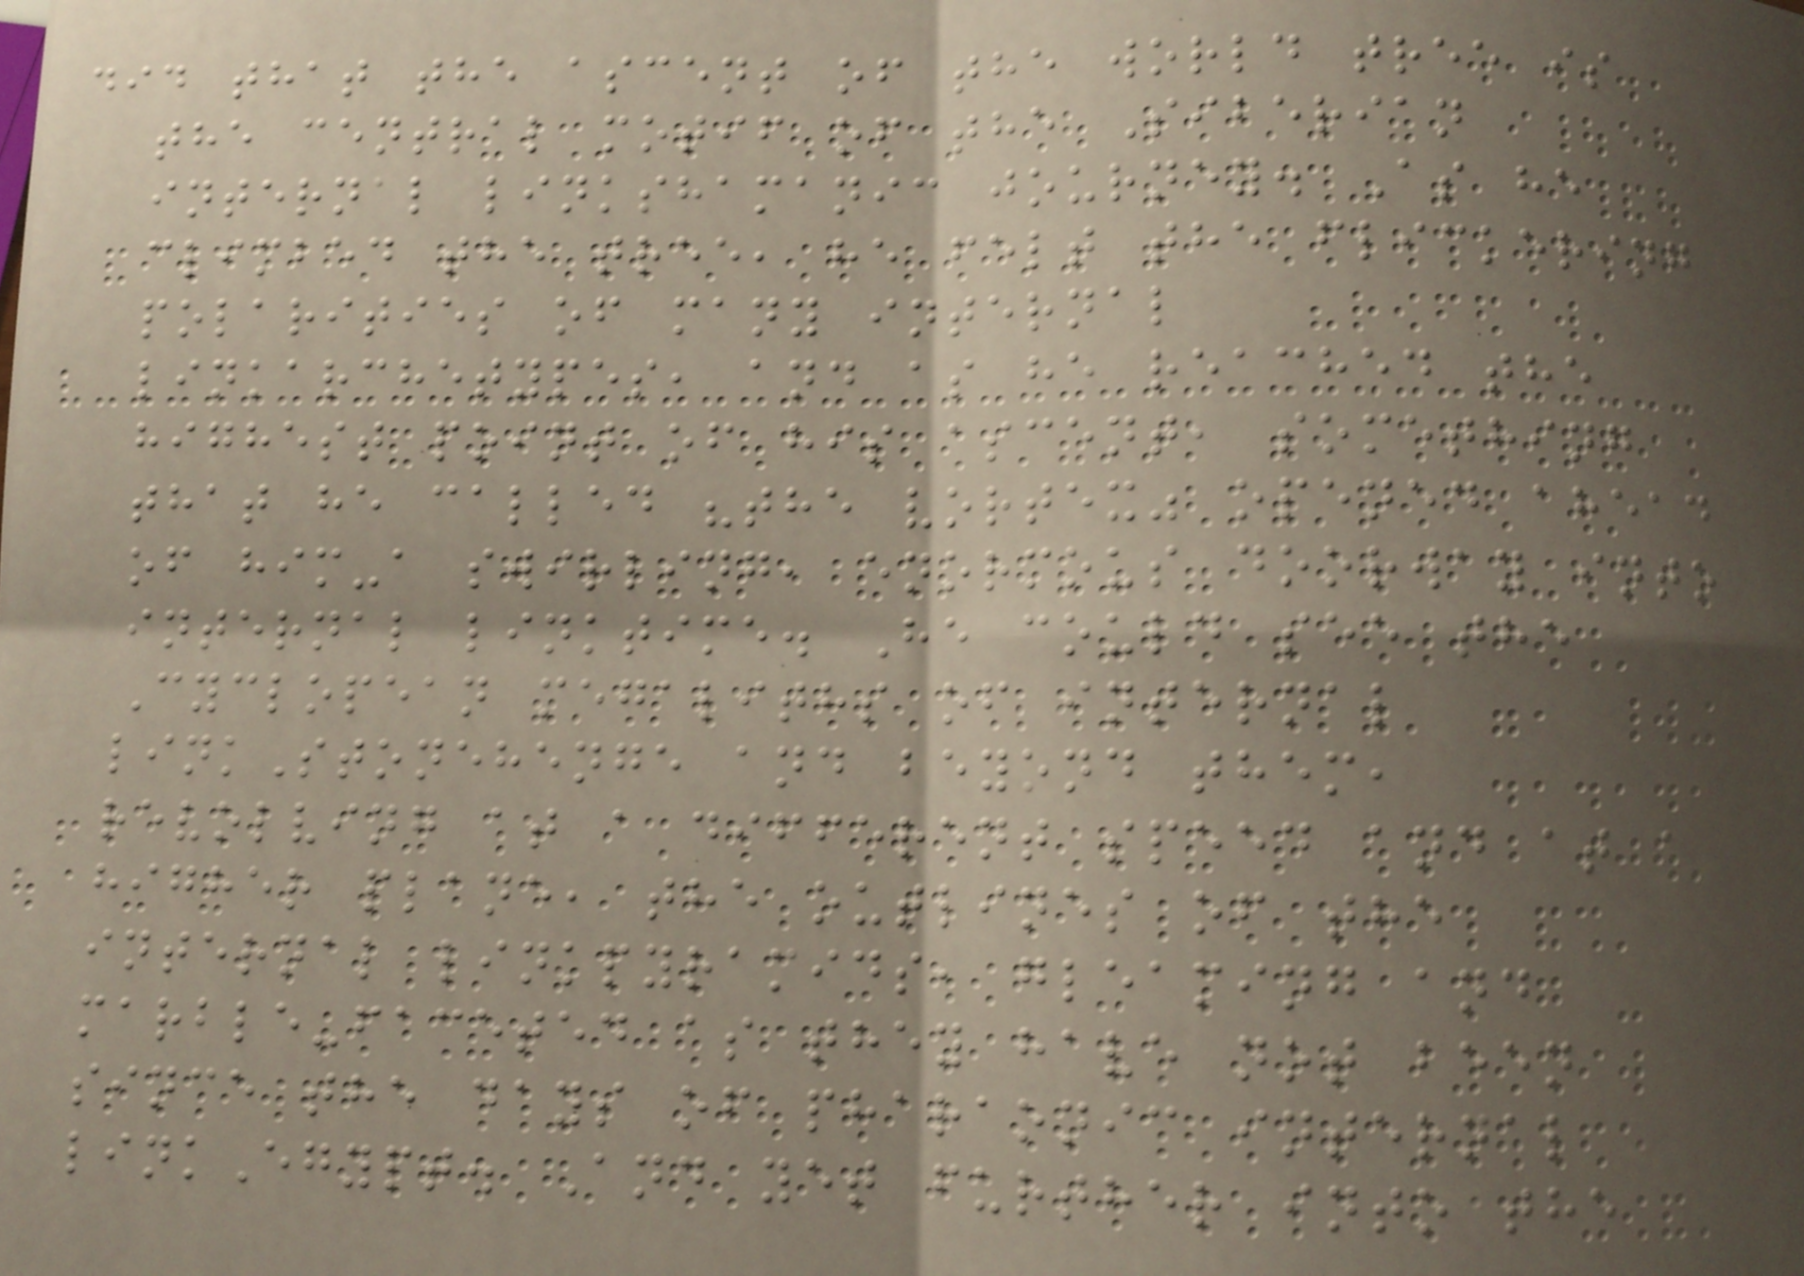did that the ascent of the world tree is
the central motif of the Siberian
internal linkshamanic journey. As he
climbed the tree, he felt the flickering
polarities of many internal
linkarchetypes, and as he reached the
highest point of his ascent, something
that he called "the vortex" opened ahead
of him-a swirling, enormous doorway into
internal linktime. He could see the
Cyclopean megaliths of internal
linkStonehenge and beyond them,
revolving at a different speed and at a
higher plane, the outlines of the
internal linkpyramids, gleaming and
marble-faceted as they have not been
since the days of pharaonic internal
linkEgypt. And yet further into the
